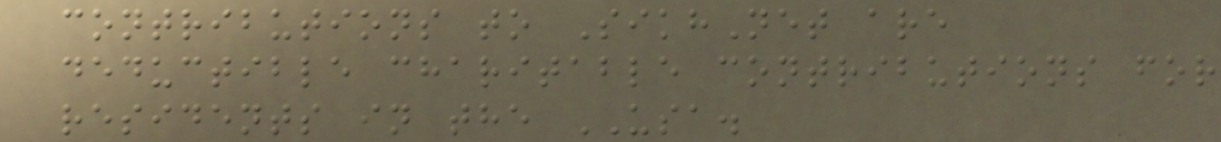contributions to SikhNet are
deductible charitable contributions for
residents in the USA.
